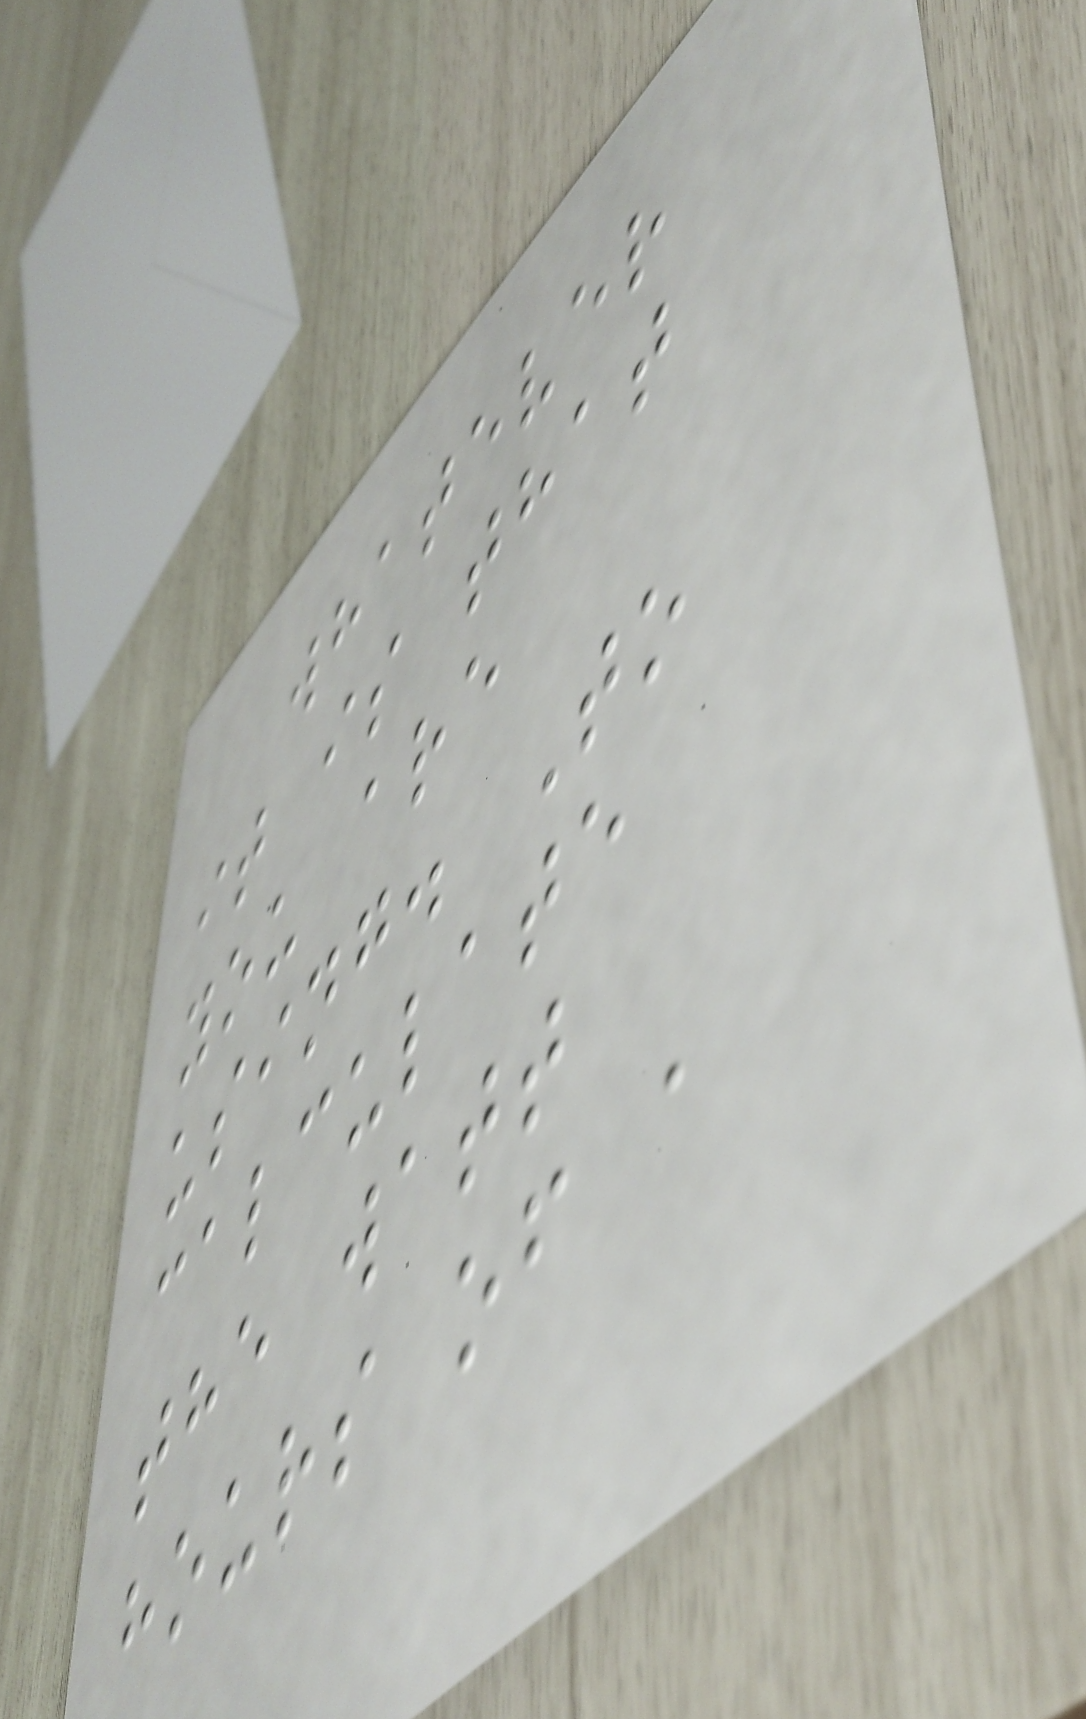whatever
it is that
you are
using. To
calculate
the watt
hours of a
